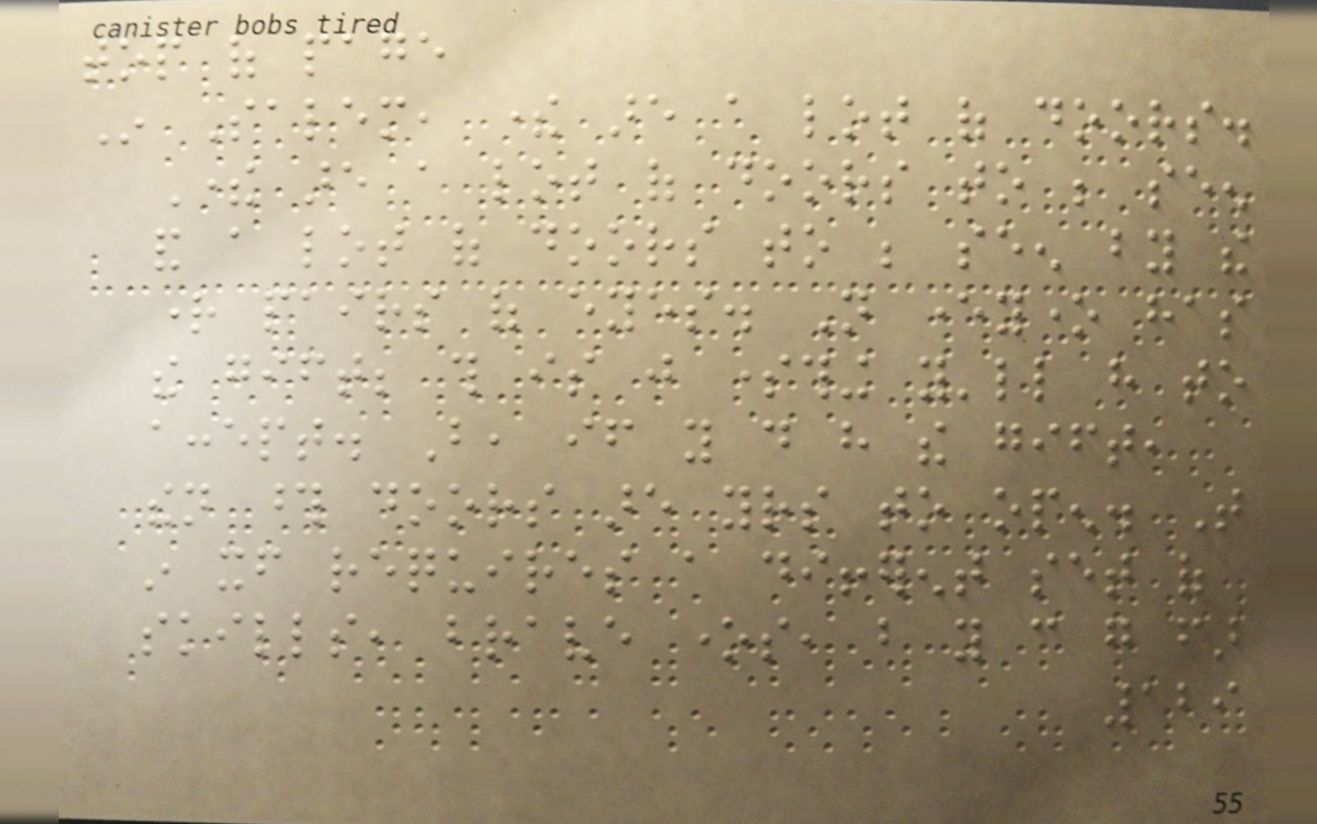top of page
In Salem, there are a lot of doors.
There are a lot of doors to be seen
and a lot of doors to be seen by the
right pairs of eyes. Not everyone has
the gift; this is just something you'll have to
accept. But, if you do have the gift,
then those doors are yours to open. That
in itself requires a different set of
skills, brave ones, but you can go far
129
